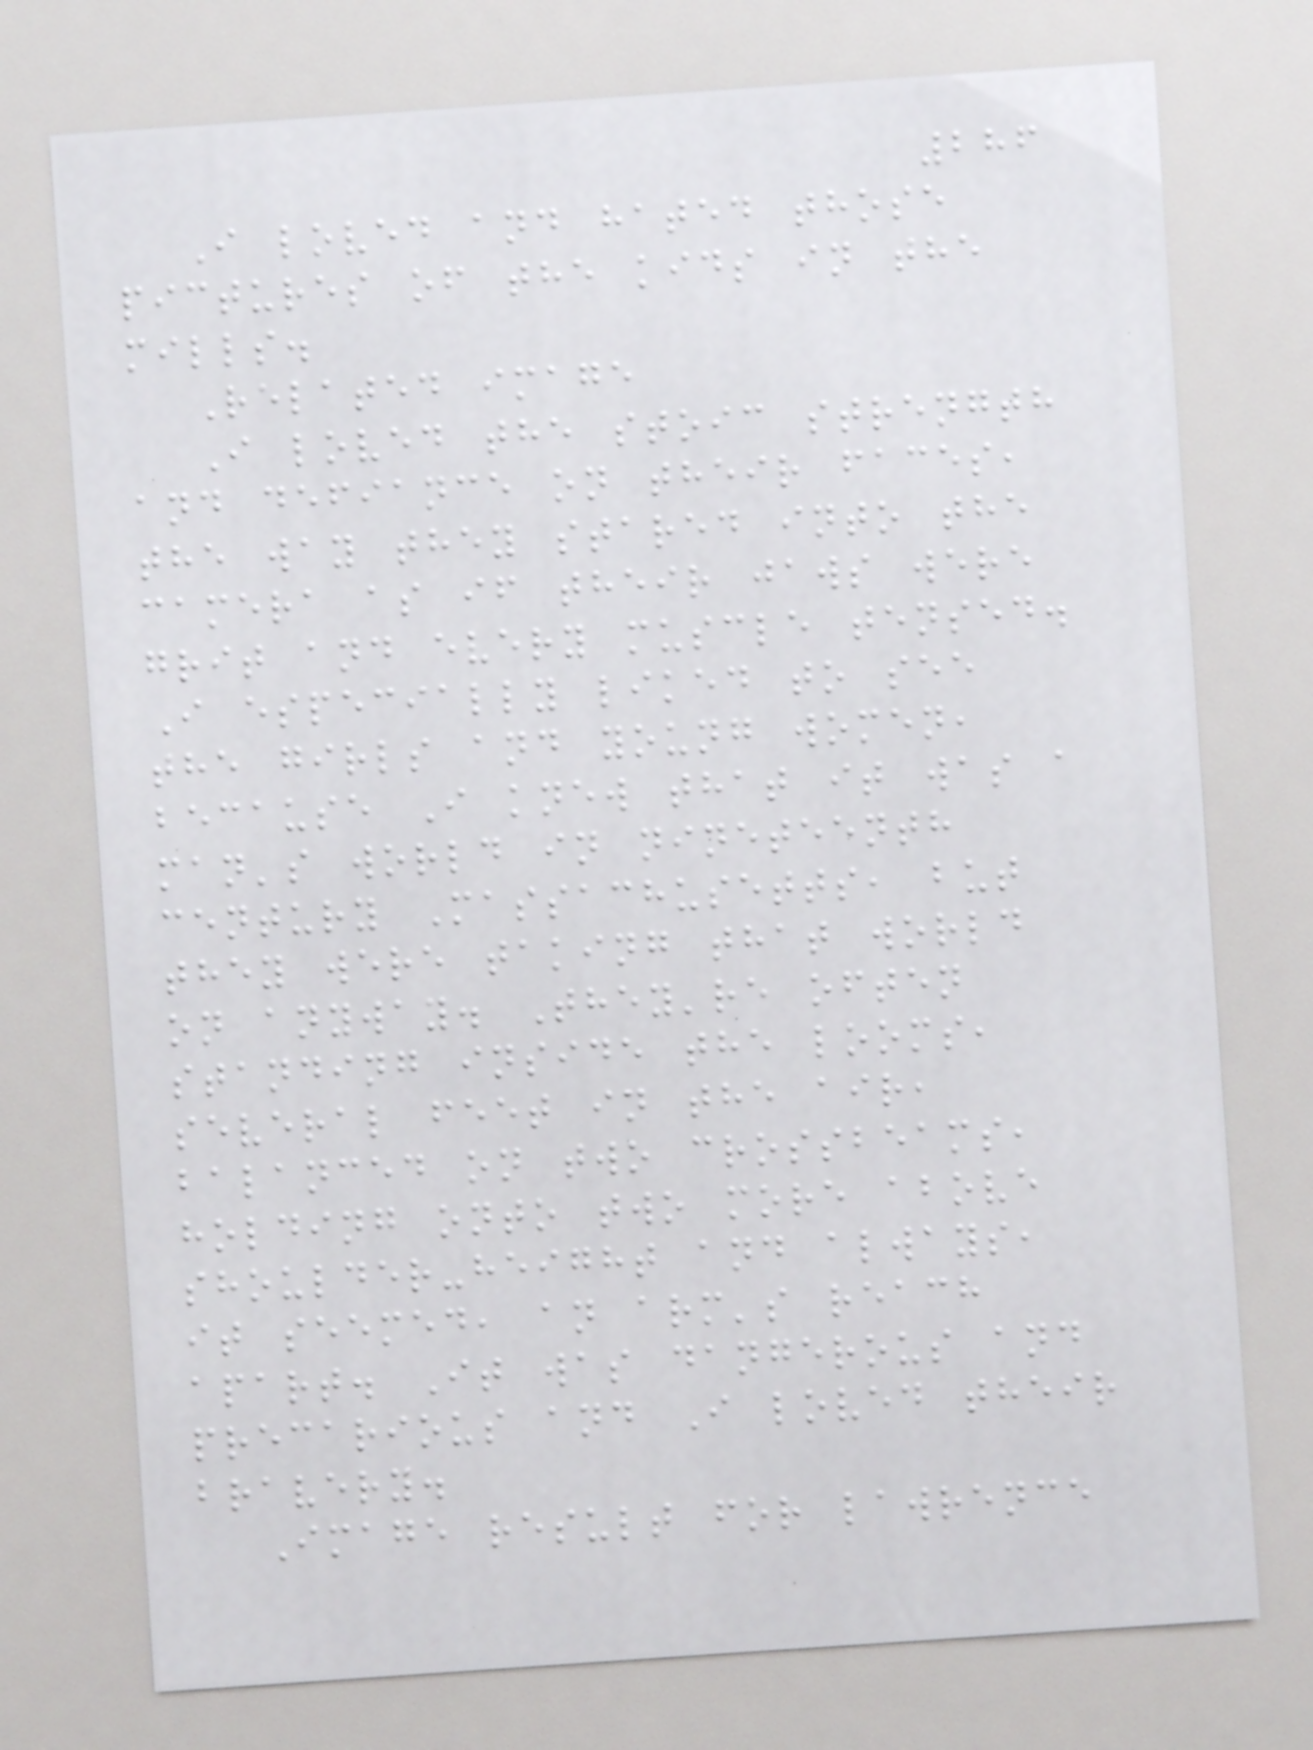286
I loved and hated those
pictures of the kids in the
mills.
Related image
I loved the stoic strength
and defiance on their faces,
the way they stared into the
camera as if their jaws were
grit and every muscle tensed.
I especially liked to see
the girls and young women,
because I knew that it was a
man's world in nineteenth
century Massachusetts, but
they were taking that world
on anyway. They're often
standing inside the looms,
several feet in the air,
balanced on two crossbeams,
holding onto two more above
shoulder-height and always,
it seemed, an arm's reach
apart. It was dangerous and
precarious and I loved their
bravery.
Image result for lawrence
